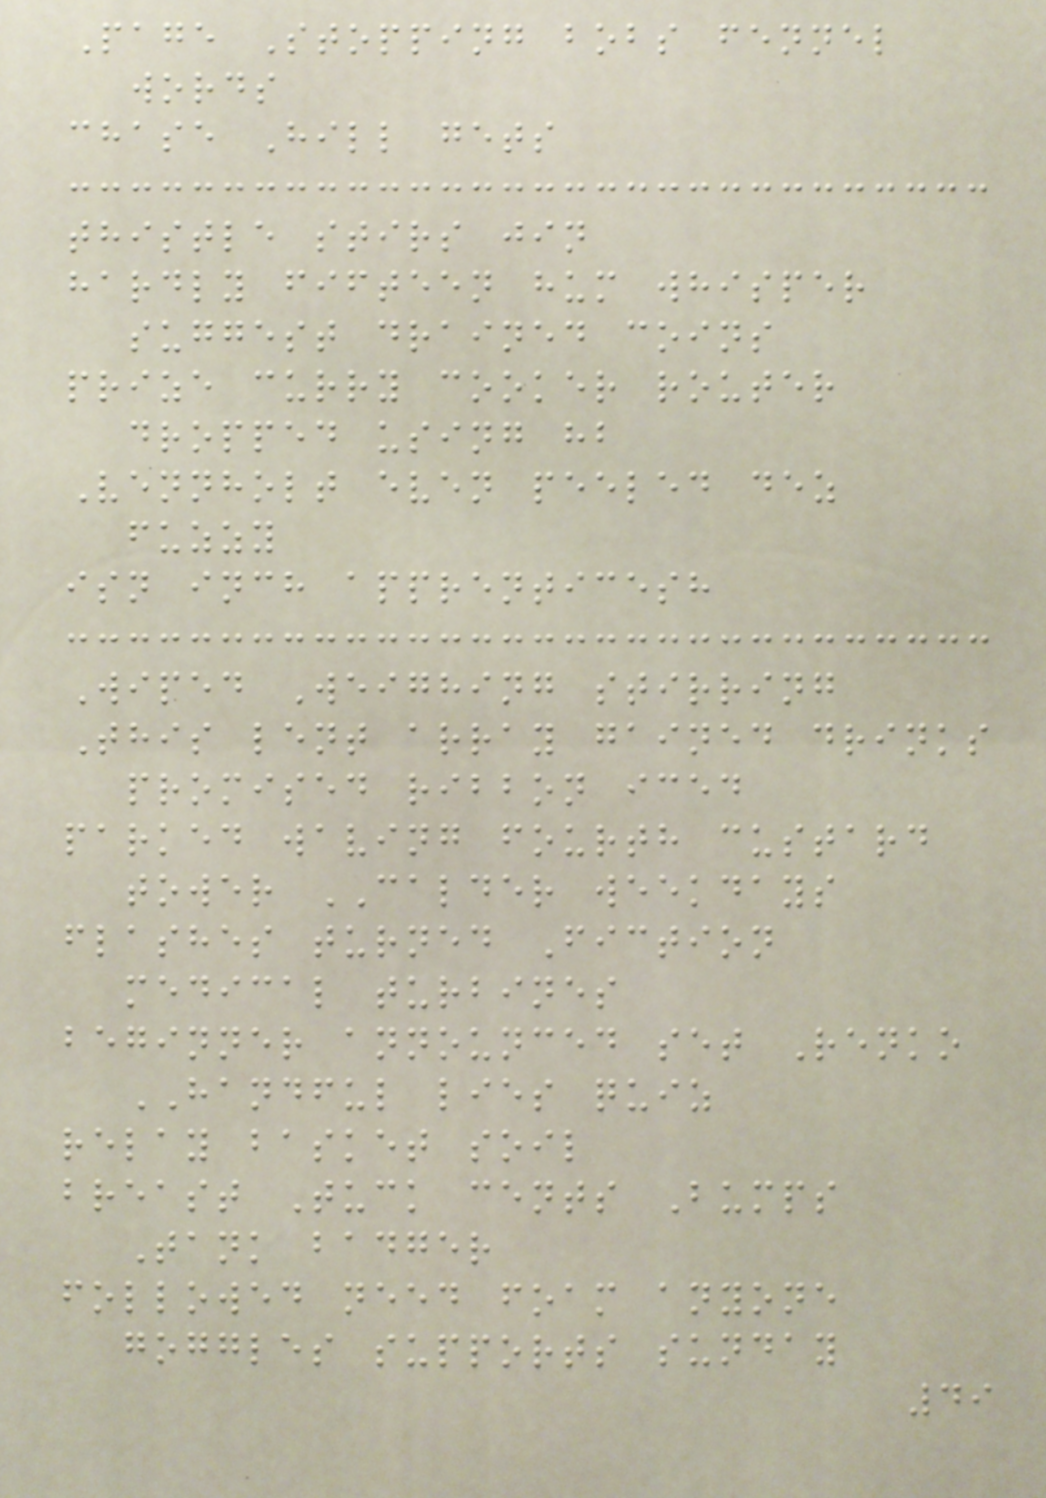Page Stopping bobs fennel
words
chase Hill gets
thistle stirs jin
hardly fifteen hum whisper
suggest drained coins
prize curry cooker router
dropped using hb
Vennholt even peeled dez
fuzzy
isn inch apprenticesh
Wiped Weighing stirring
This lent array gained drinks
promised ribbon iced
parked waving fourth custard
tower CALDER weekdays
flashes turned Fiction
medical turbines
beginner announced set Renko
HANDFUL lies quiz
relay basket soil
breast Tuck cents Bumps
Tank badger
followed need foam anyone
goggles supports sunday
49
